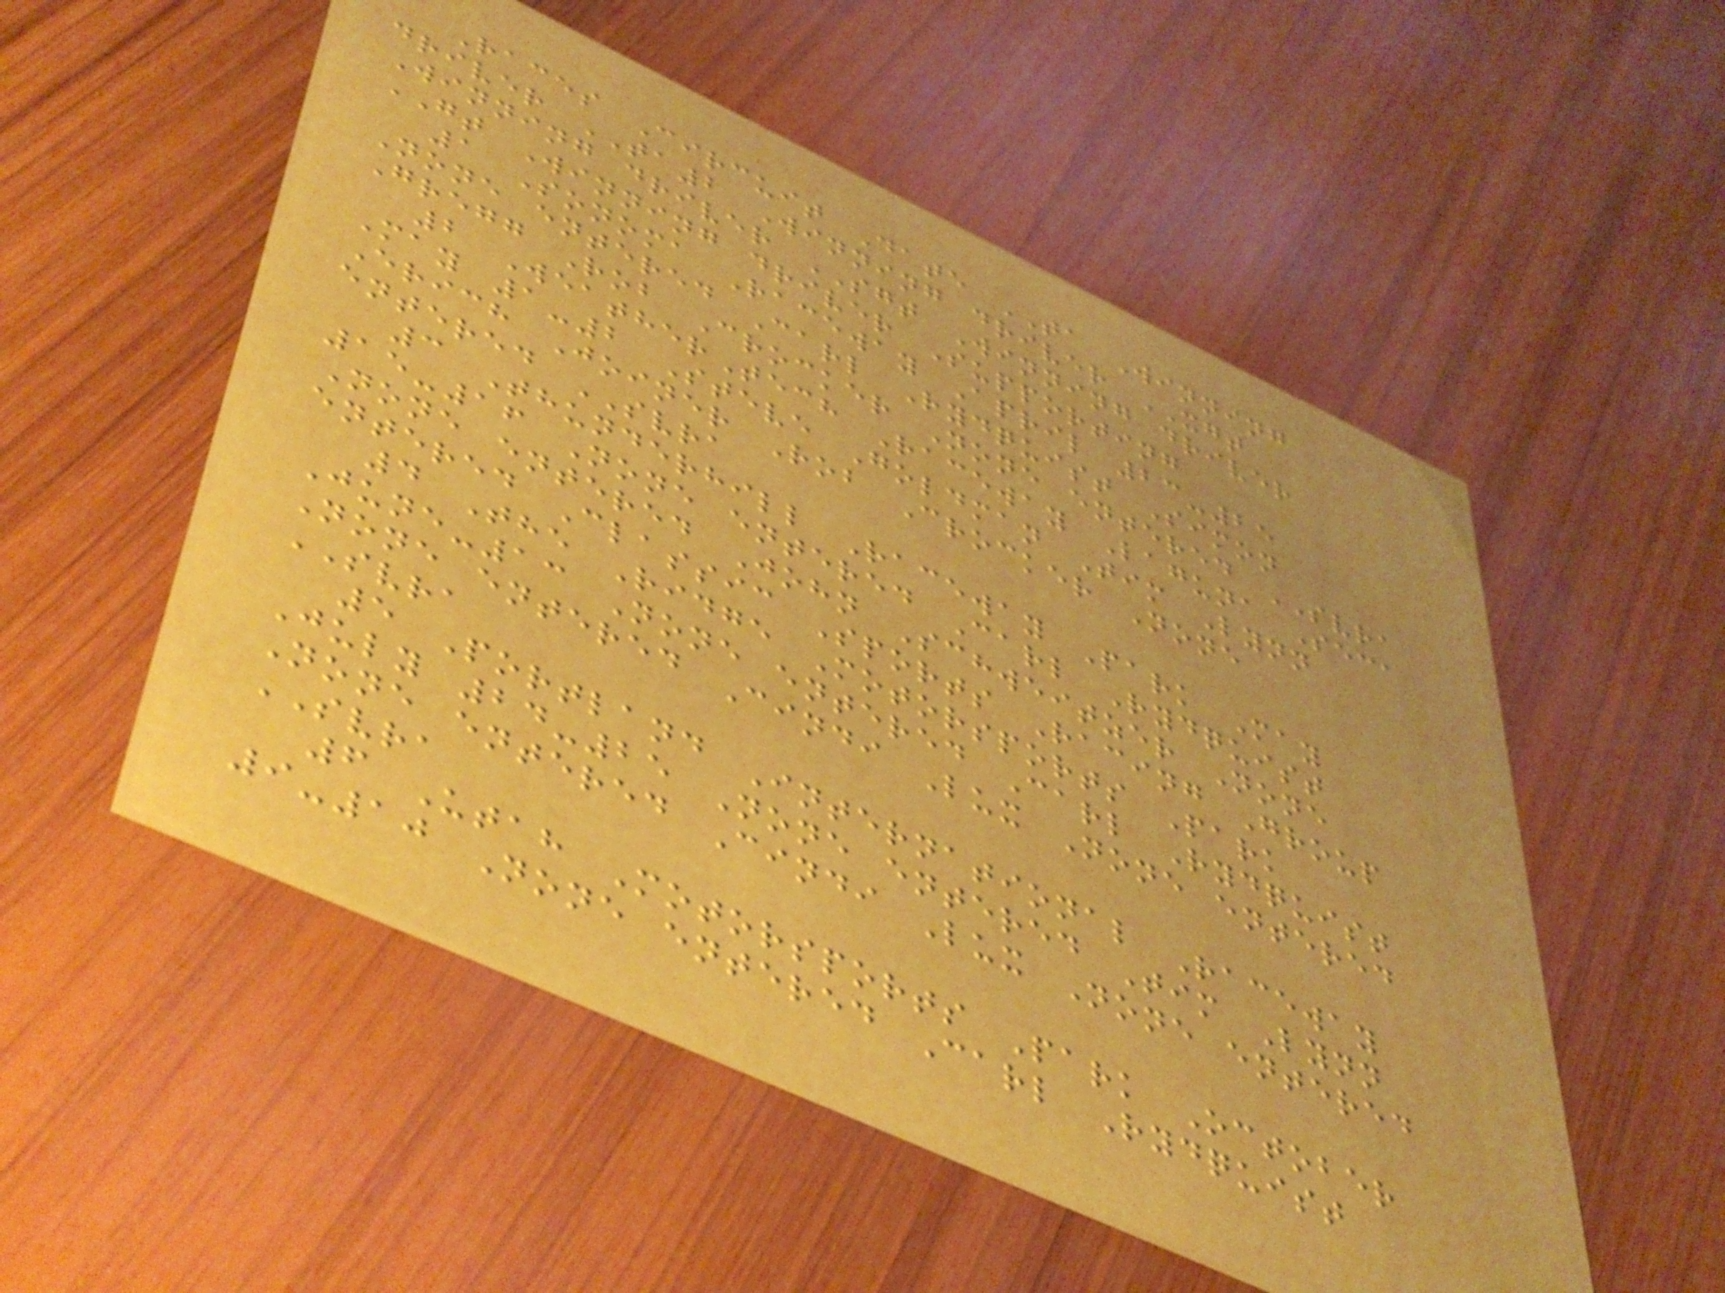Races Circuit Date TA Winning
driver TA2 Winning driver XGT
Winning driver SGT Winning driver
GT Winning driver Supporting
1 Sonoma Raceway April 23-25
None entered Carl Rydquist Simon
Gregg Rob Crocker None entered SVRA
2 WeatherTech Raceway Laguna Seca
May 1-2 Steve Goldman Tim Lynn
Erich Joiner Rob Crocker None
entered SVRA
3 Thunderhill Raceway Park May
15-16 None entered Carl Rydquist
None entered John Schweitzer None
entered Classic Sports Racing Group
4 The Ridge Motorsports Park
June-13 None entered Carl Rydquist
None entered Cindi Lux None entered
SVRA
5 Portland International Raceway
July 24-25 None entered Tim Lynn
None entered Cindi Lux None entered
SVRA
6 Utah Motorsports Park October
9-10 None entered Carl Rydquist
